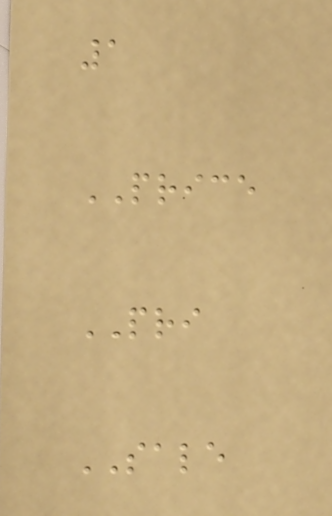1
PRICE
PRI
SALE
